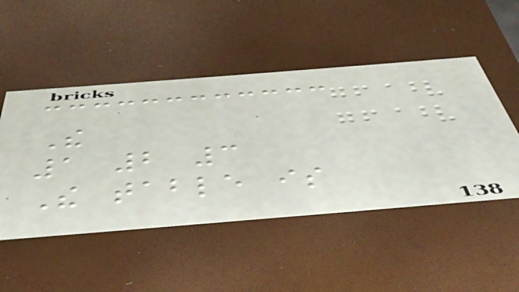The
1 2 3
The table is
